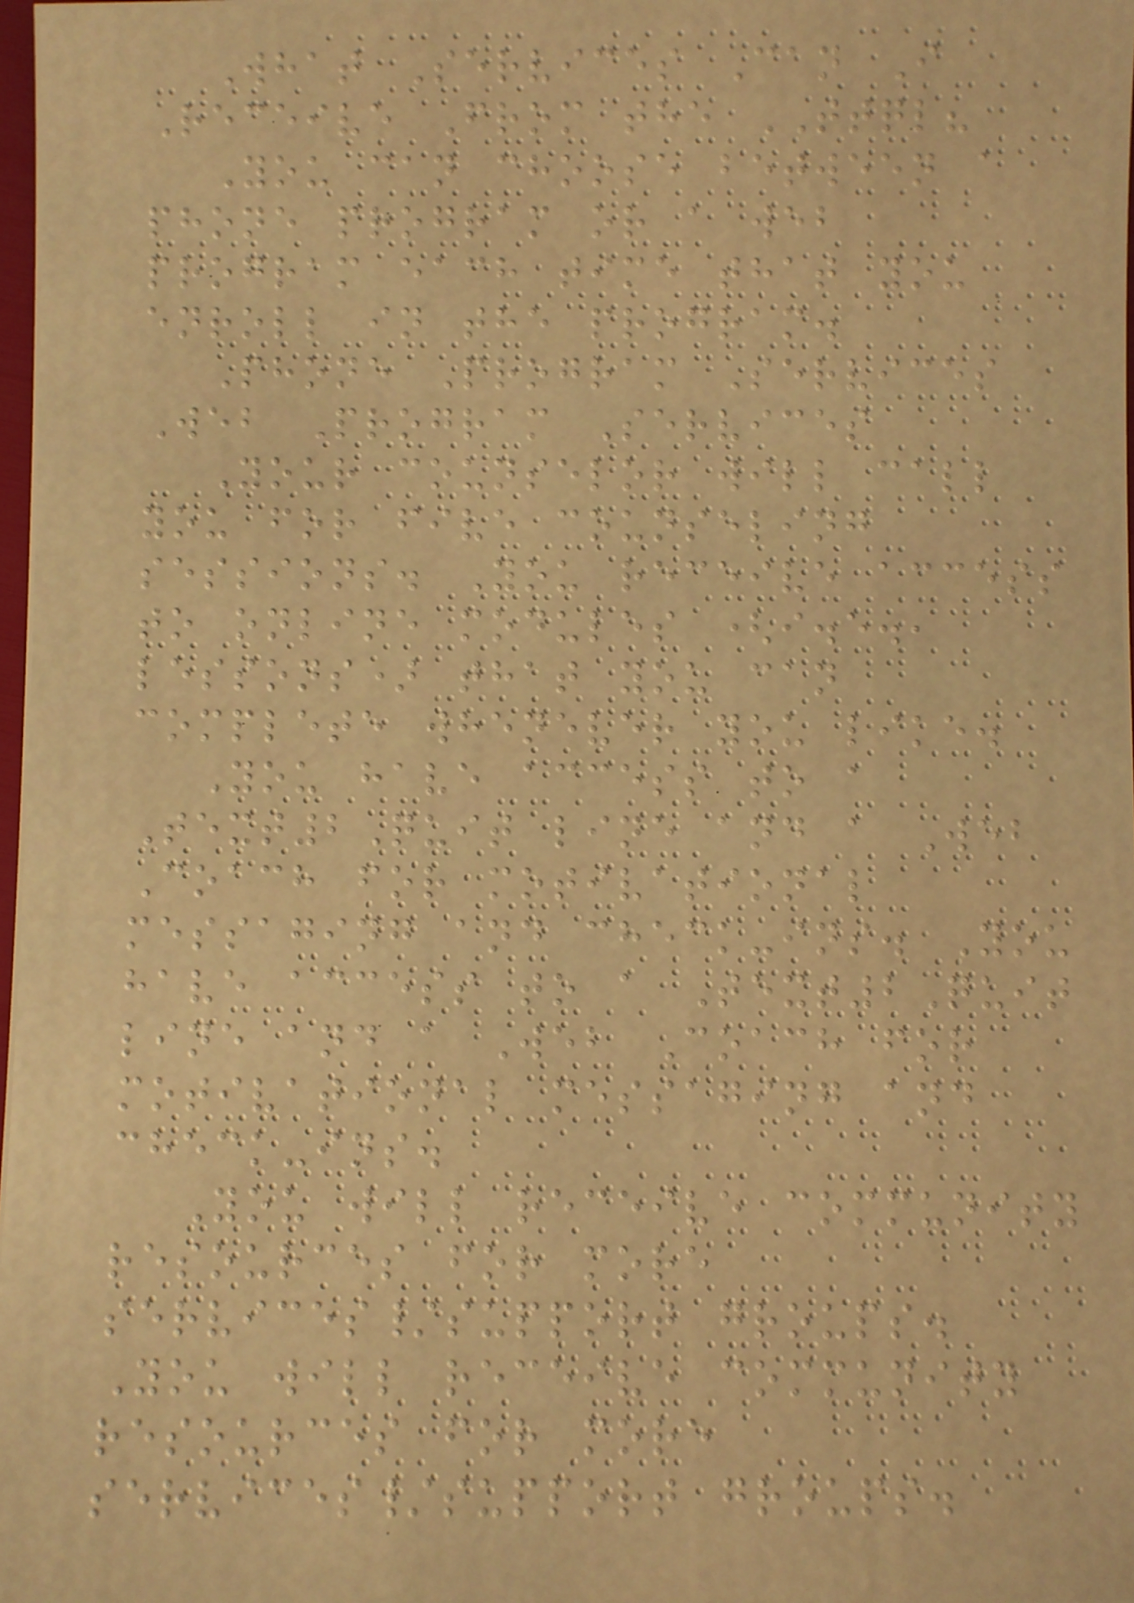What Services Can I
Receive From the TTQL?
You can choose between a
phone program or a web
program each time that you
enroll in the program.
Phone Program Services
Web Program Services
Your counselor will call
you for five counseling
sessions. You receive access
to online modules (i.e.,
lessons) that you can
complete whenever you like.
You have access to a
Text2Quit line and a Web
Coach for motivational
messaging and check-ins. You
have access to a Text2Quit
line and a Web Coach for
motivational messaging and
check-ins.
You will receive community
resources for more
services/support groups.
You will receive community
resources for more
services/support groups.
